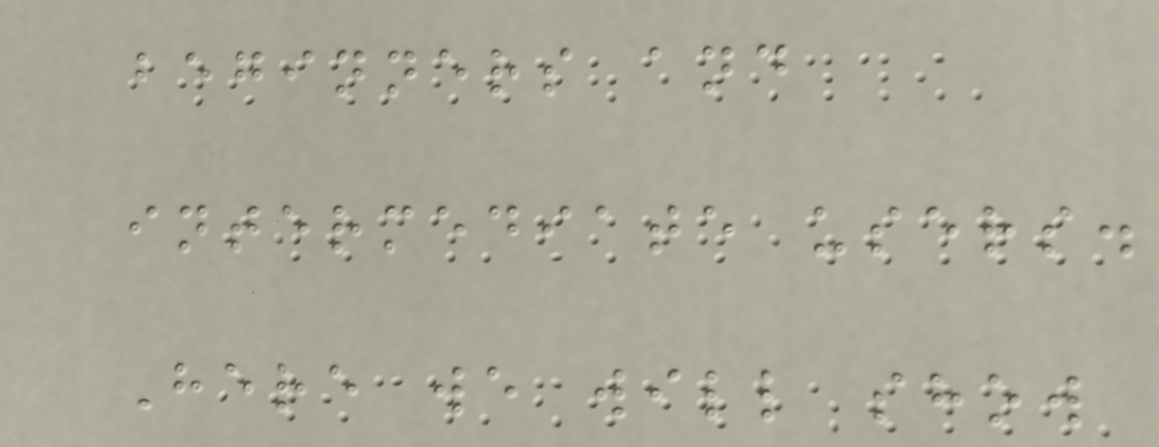beginners and
intermediate users.
Here we will show
